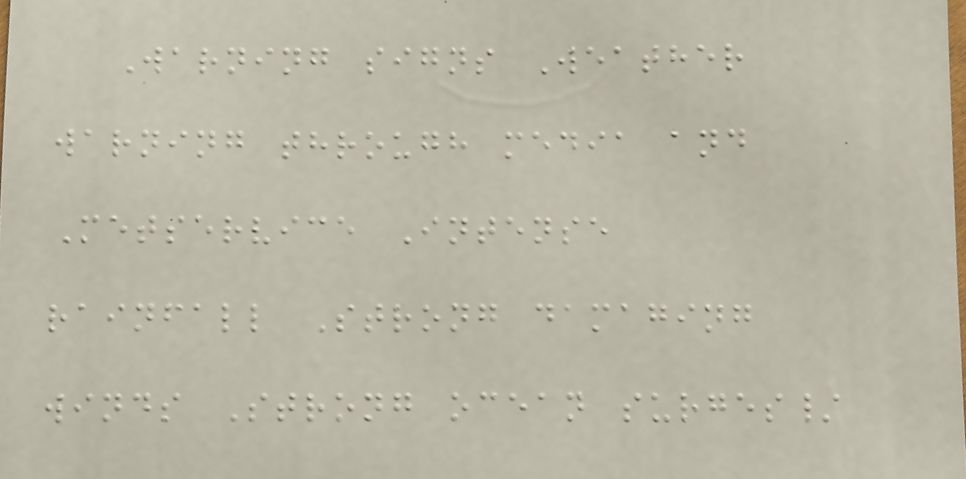Warning signs Weather
warning through media and
Metservice Intense
rainfall Strong damaging
winds Strong ocean surges/
